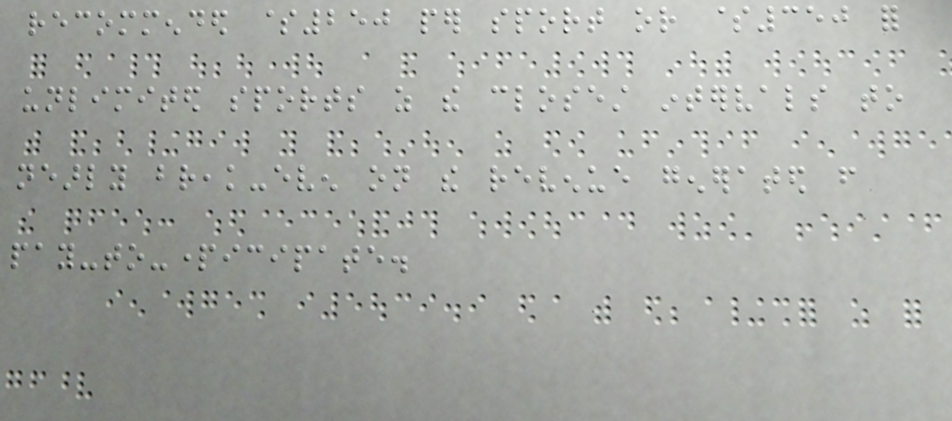recommended $250 per sport or $350 for
unlimited sports as the closest intervals to
nearly break-even on the revenue generated from
pay-to-participate.
